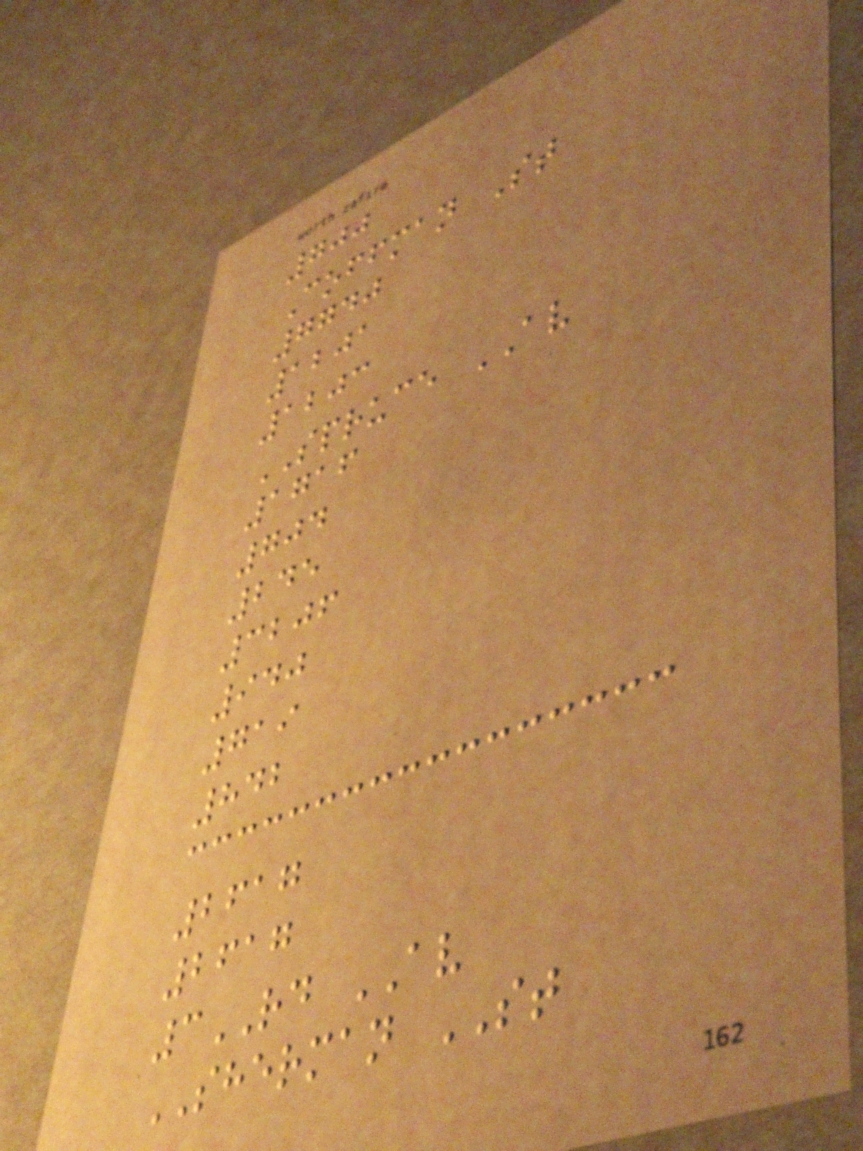700
Coffman St
7740
1201
1203
SPRUCE AV
1716
704
245
3206
940
719
842
2617
2617
3RD AV
SHERMAN ST
